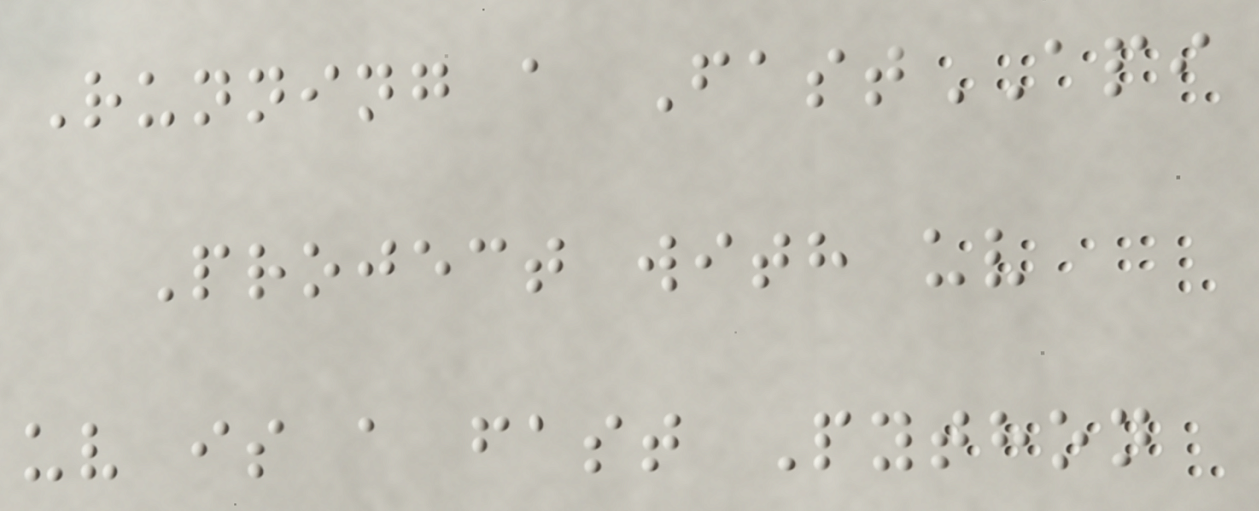Running a FastAPI
Project with uv
uv is a fast Python
